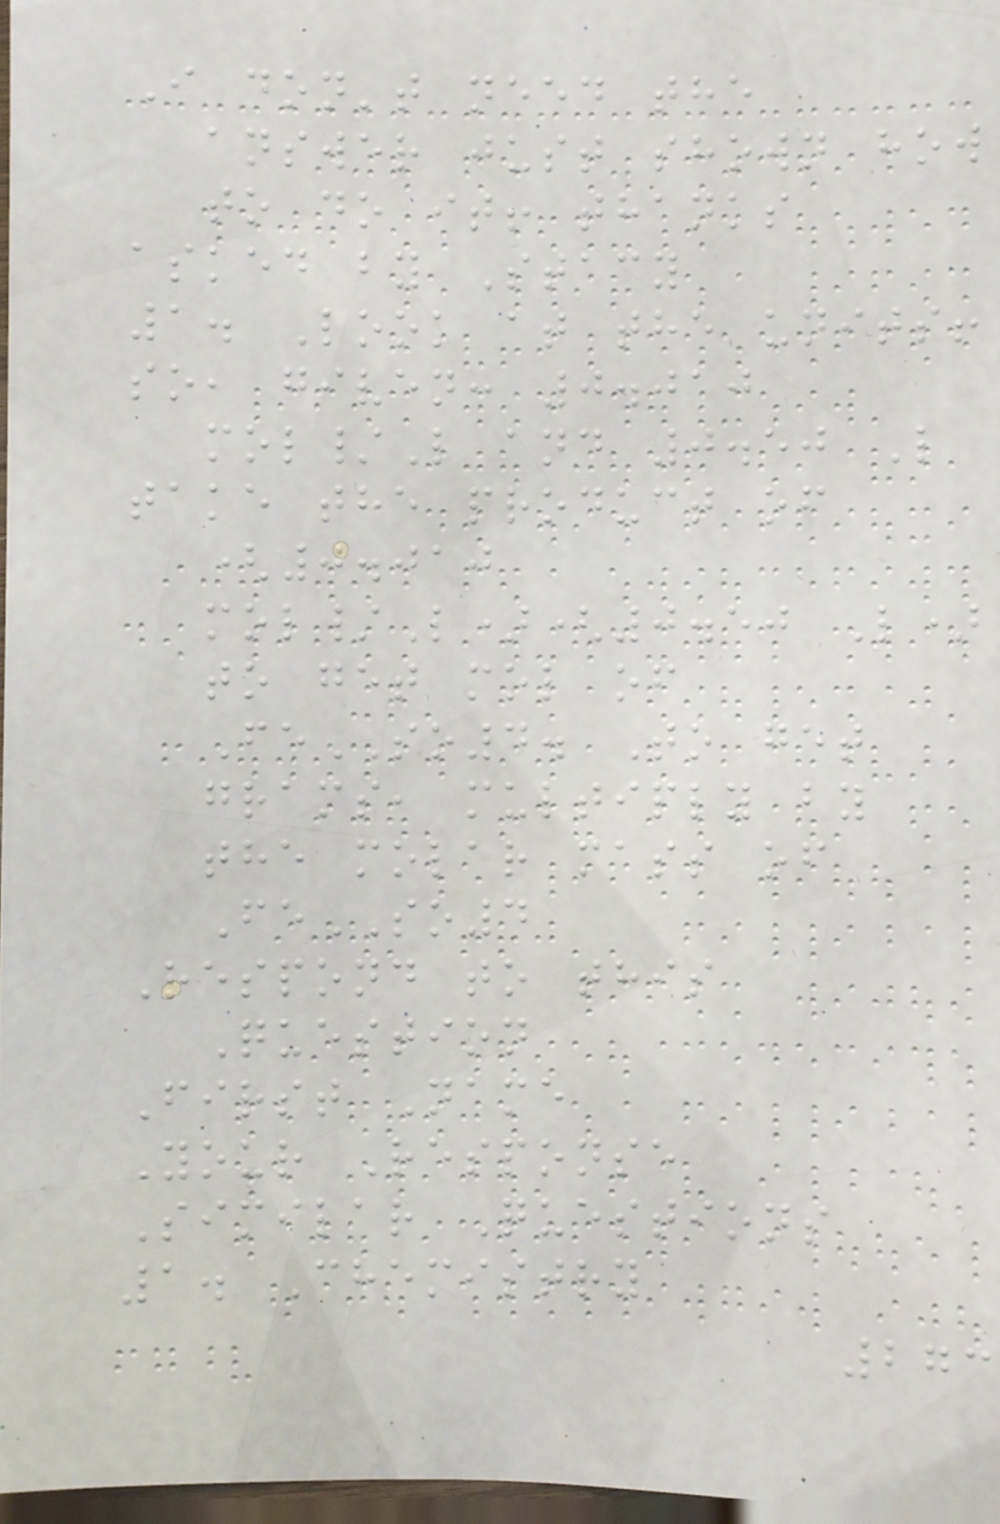I don't need the
answer just shown how
to do it! thanks
asked by Stacy
1. Look at the units!
so, given: 0.010
mol/L and 0.50 L
take the product of
(0.010
mol/L)(0.50 L)
to get mol of
FeSO4. To get
grams, multiply by
the molar mass of
FeSO4
Respond to this
Question
First Name
Your Response
Similar Questions
1. Chemistry
273
